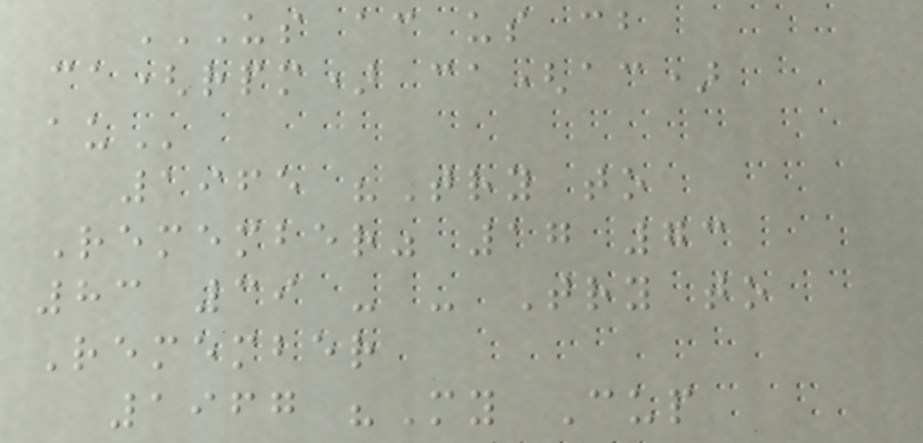US AC US CB
CA(RPM) CA(AC)
AU
1965 "Try to
Remember" 17 73
83 39 - - Try to
Remember
1967 "My Cup
